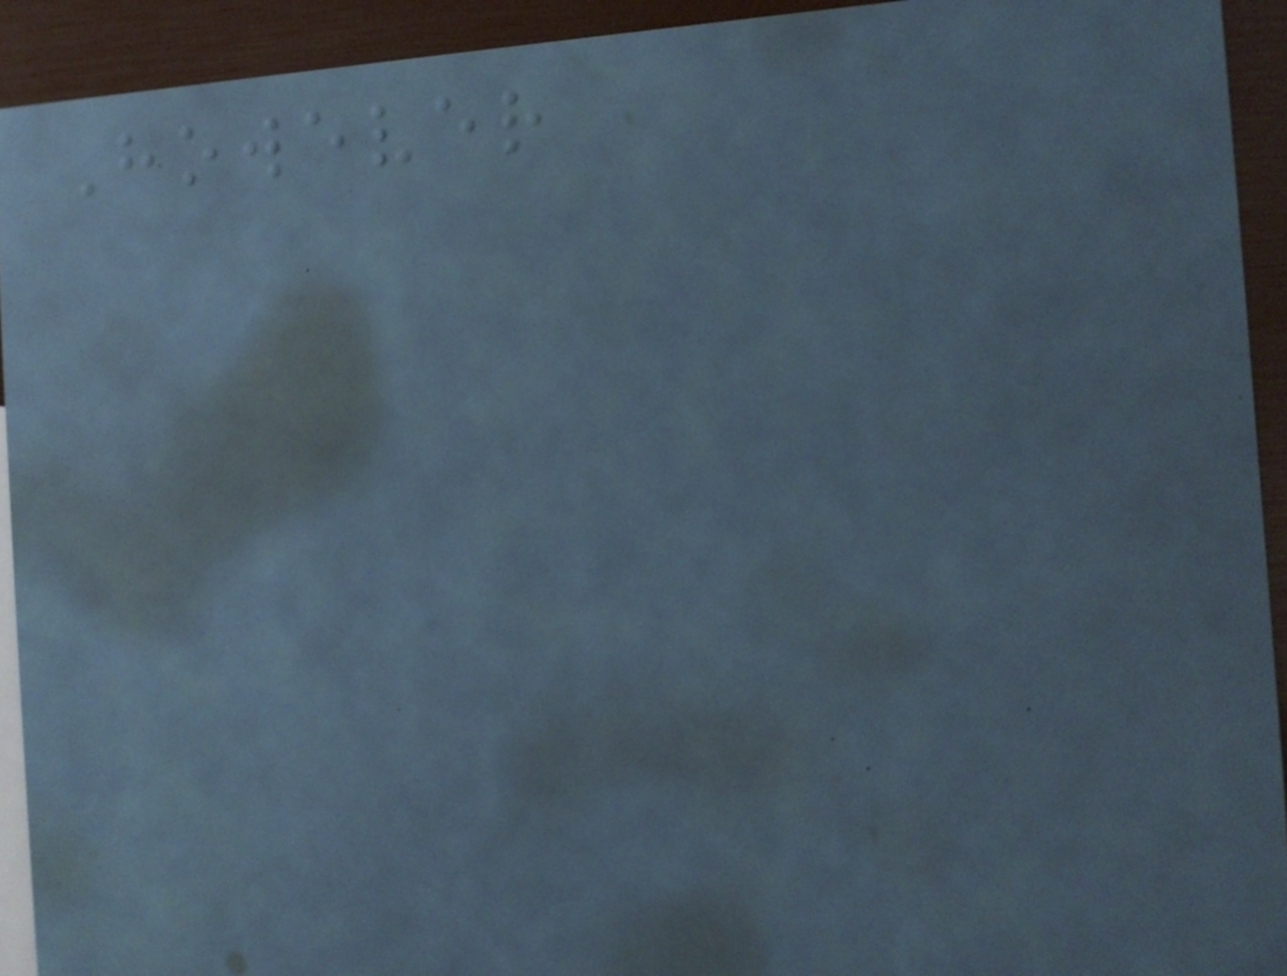However
